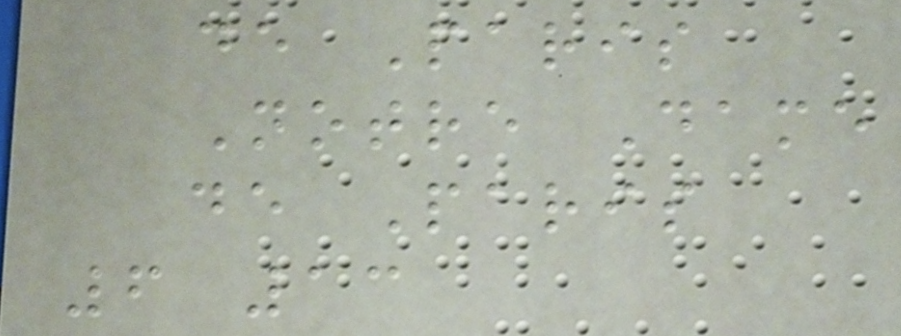de Paris
Notre Dame
de Paris
6 13
